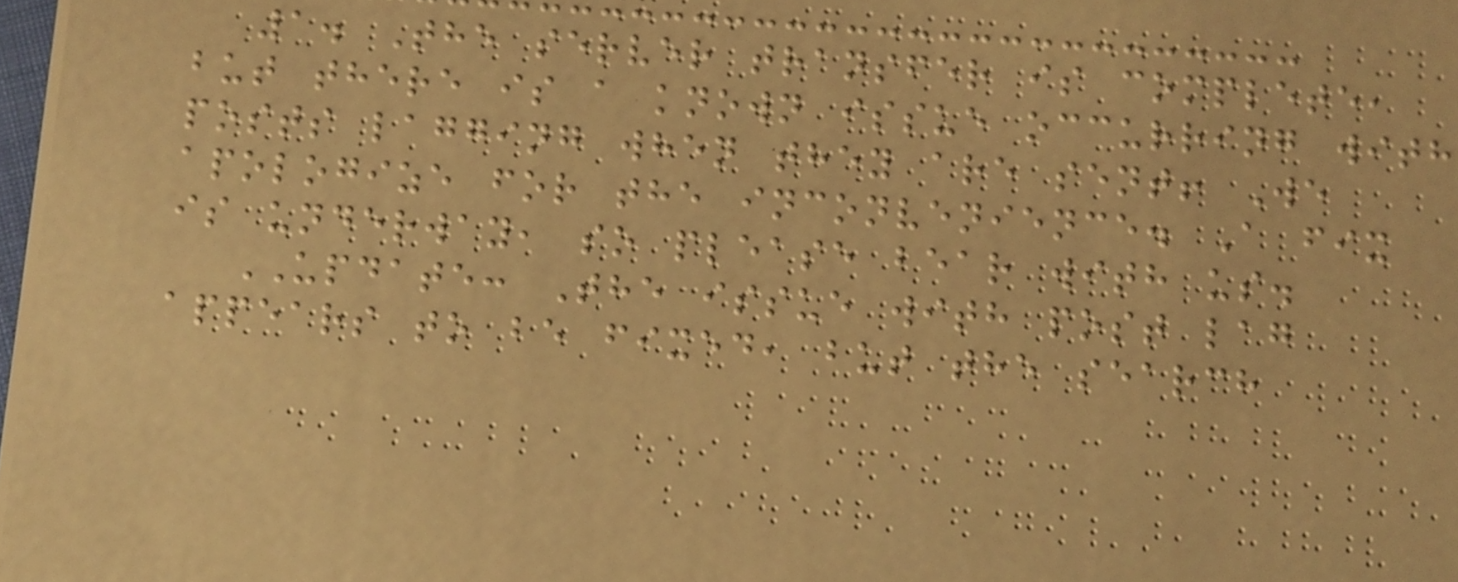1. The server transfer is complete,
but there is a known issue occurring with
posts lagging when they are sent! We
apologize for the inconvenience. A fix
is underway, so please bear with us.
UPDATE: The issue with post lag
appears to be fixed, but the search
